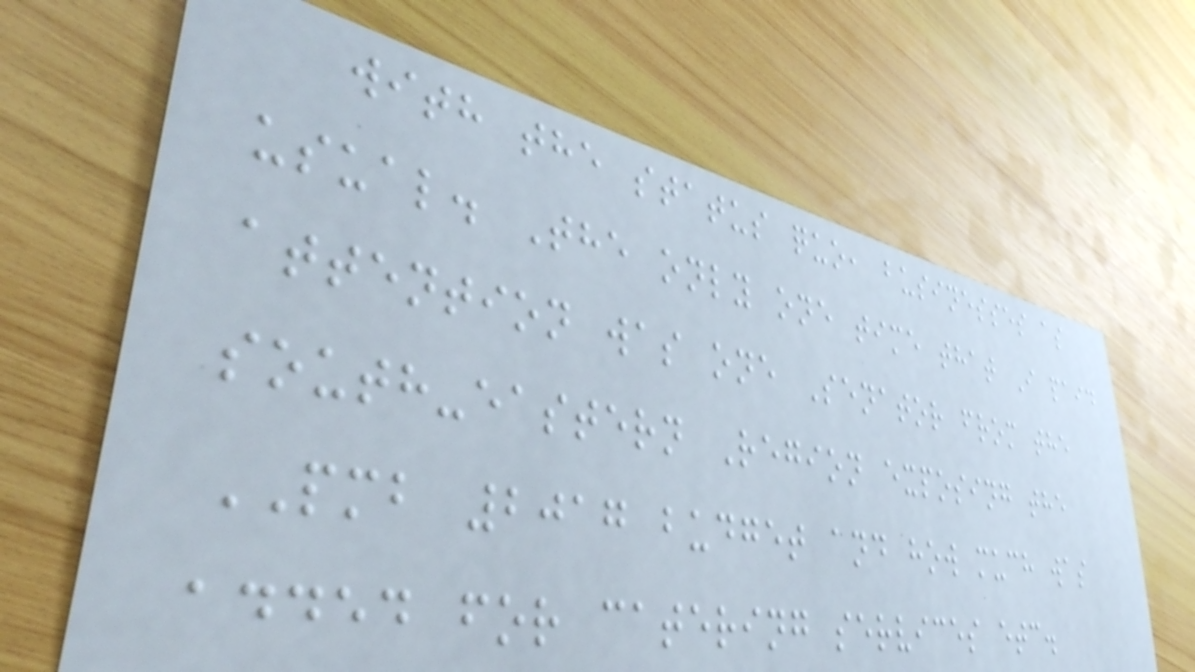with the status quo, businesses as
usual. The only one time that I paid
attention was one Senator from the
south-eastern Region exposing the
PMB 2017 budget and how much was
added for catering services etc.
